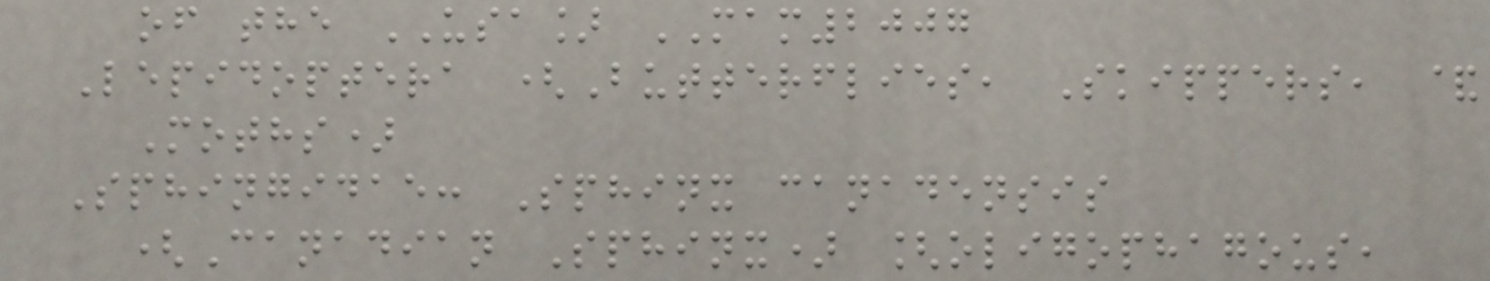of the USA] MAM2007
Lepidoptera (Butterflies, Skippers, &
Moths)
Sphingidae: Sphinx canadensis
(Canadian Sphinx) [oligophagous,
